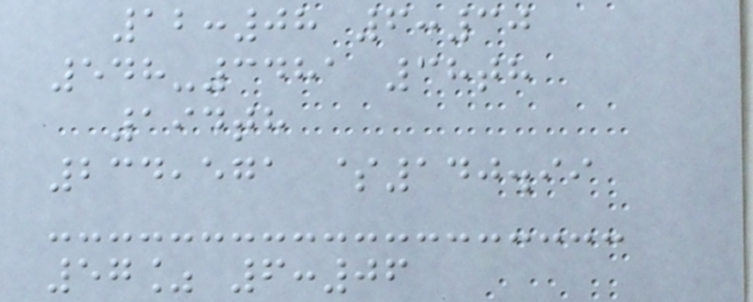12:08 6:30
548-3481 38th
194th
234,571 $140.99
57% 6:06
